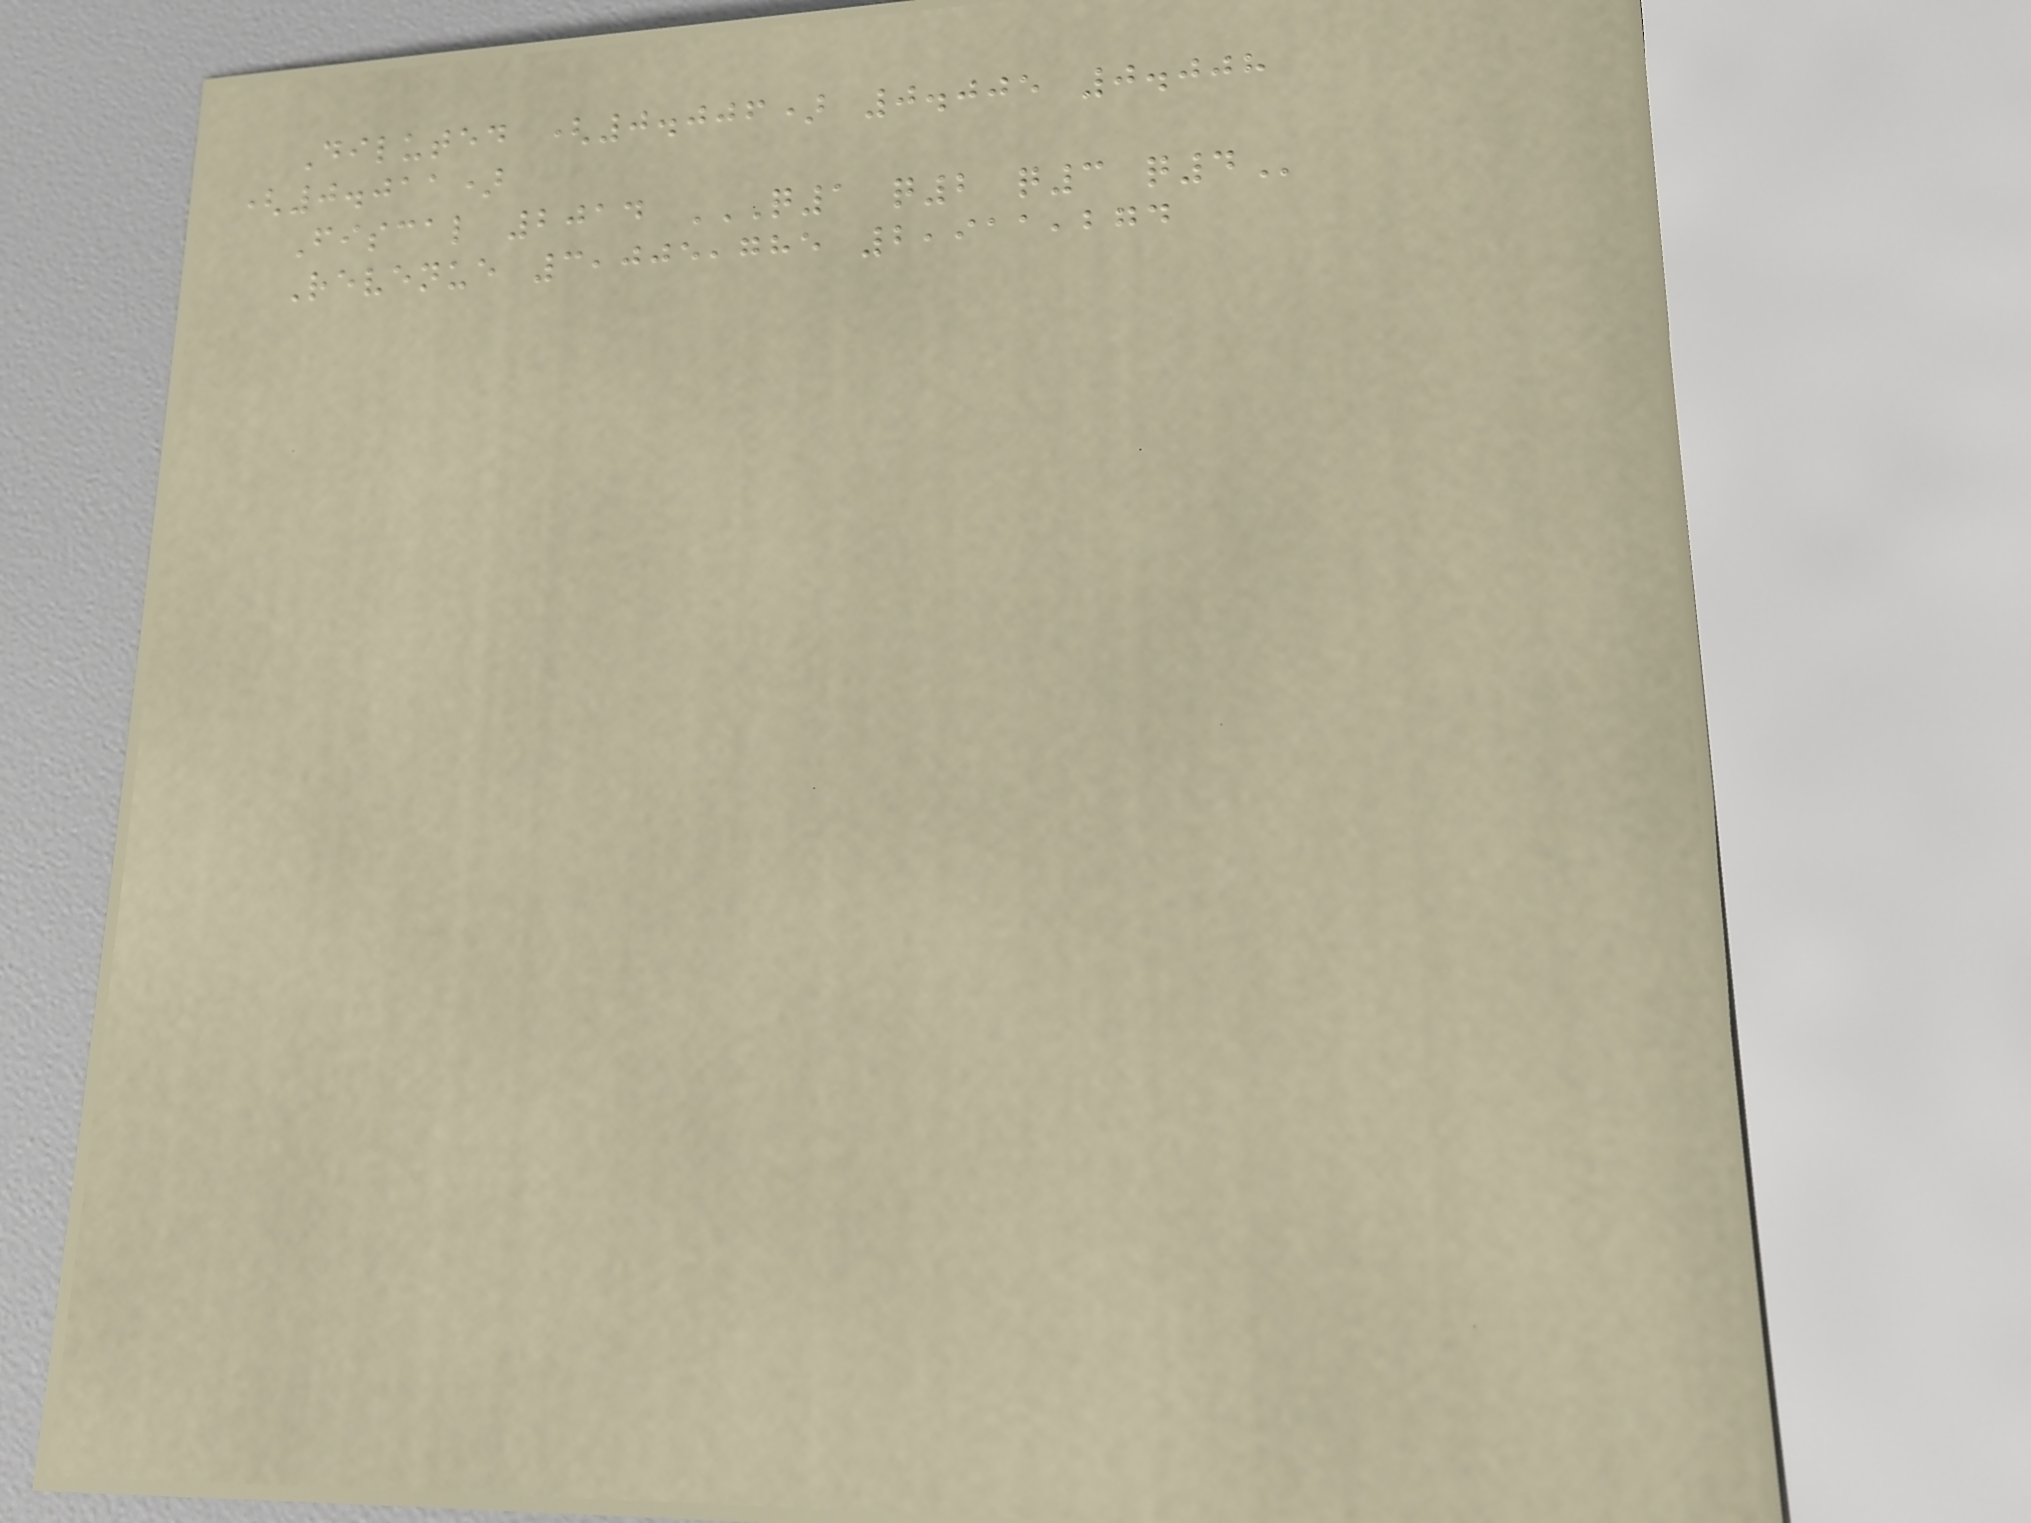Diluted (0.006) 0.005 0.008
(0.011)
Fiscal 2014 Q1 Q2 Q3 Q4
Revenue 3,005,785 2,911,274
